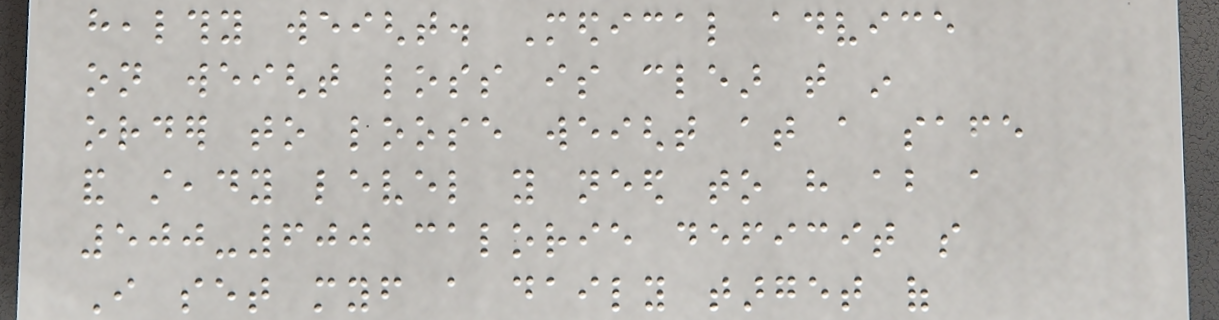healthy weight. Medical advice
on weight loss is clear that in
order to loose weight at a safe
and steady level you need to have about a
500-600 calorie deficit so
I set myself a daily target of
